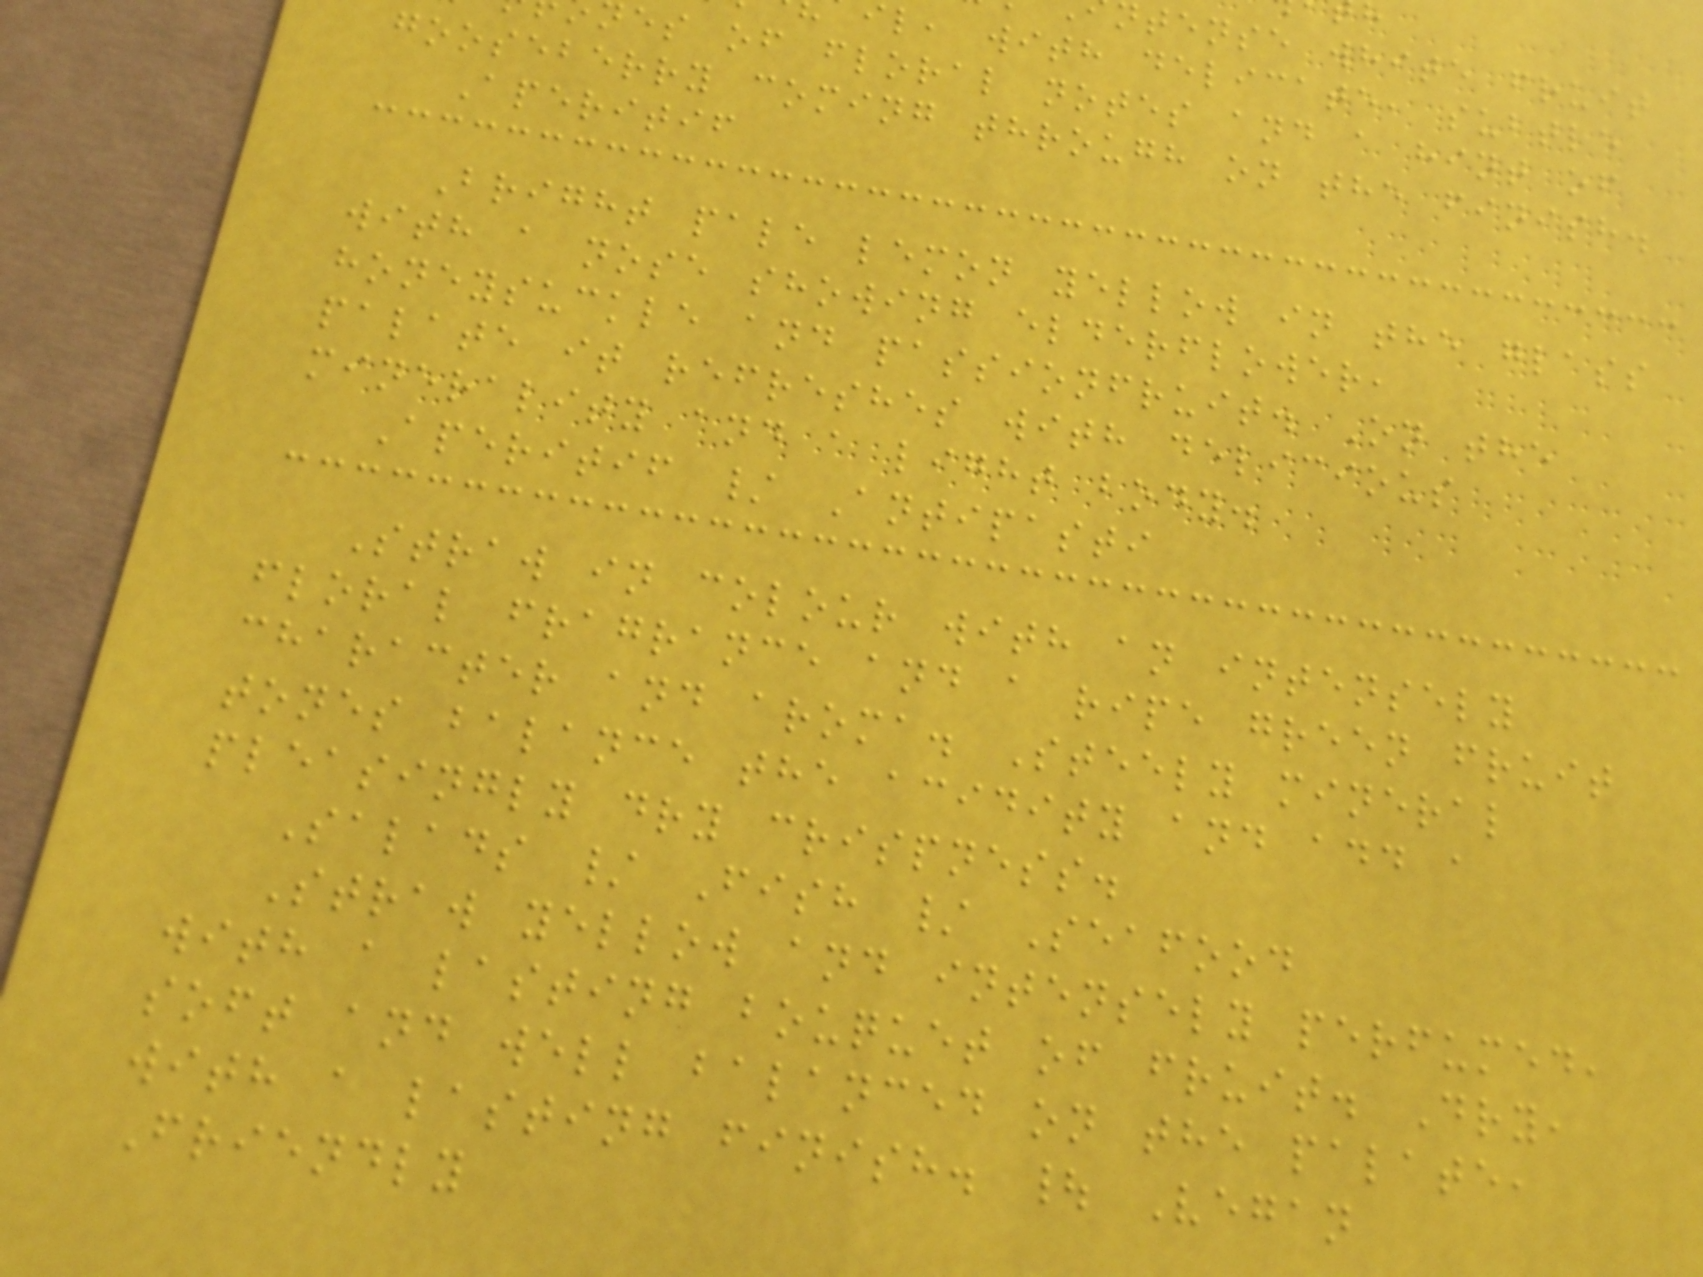tense white fruit
l, with delicate, subtle
es of floral notes and a hint of
gooseberry coming through on the finish.
Aperitif
Bright pale lemon yellow in the glass
with a nose showing elderflower,
honeysuckle and passionfruit. On the
palate it refreshes with delicious
minerality and a light body.
Aperitif / Antipasti
Straw in colour with an intensely
floral fragrance and a ripe green fruit
character and aroma. Steely mineral
tones balance the acidity and add a
pleasingly dry crispness.
Salads / Fish / Seafood
Straw yellow and intensely perfumed,
with a lasting bouquet of fruit. Dry,
soft and well balanced on the palate,
with a lasting finish. | Vegan
Friendly
